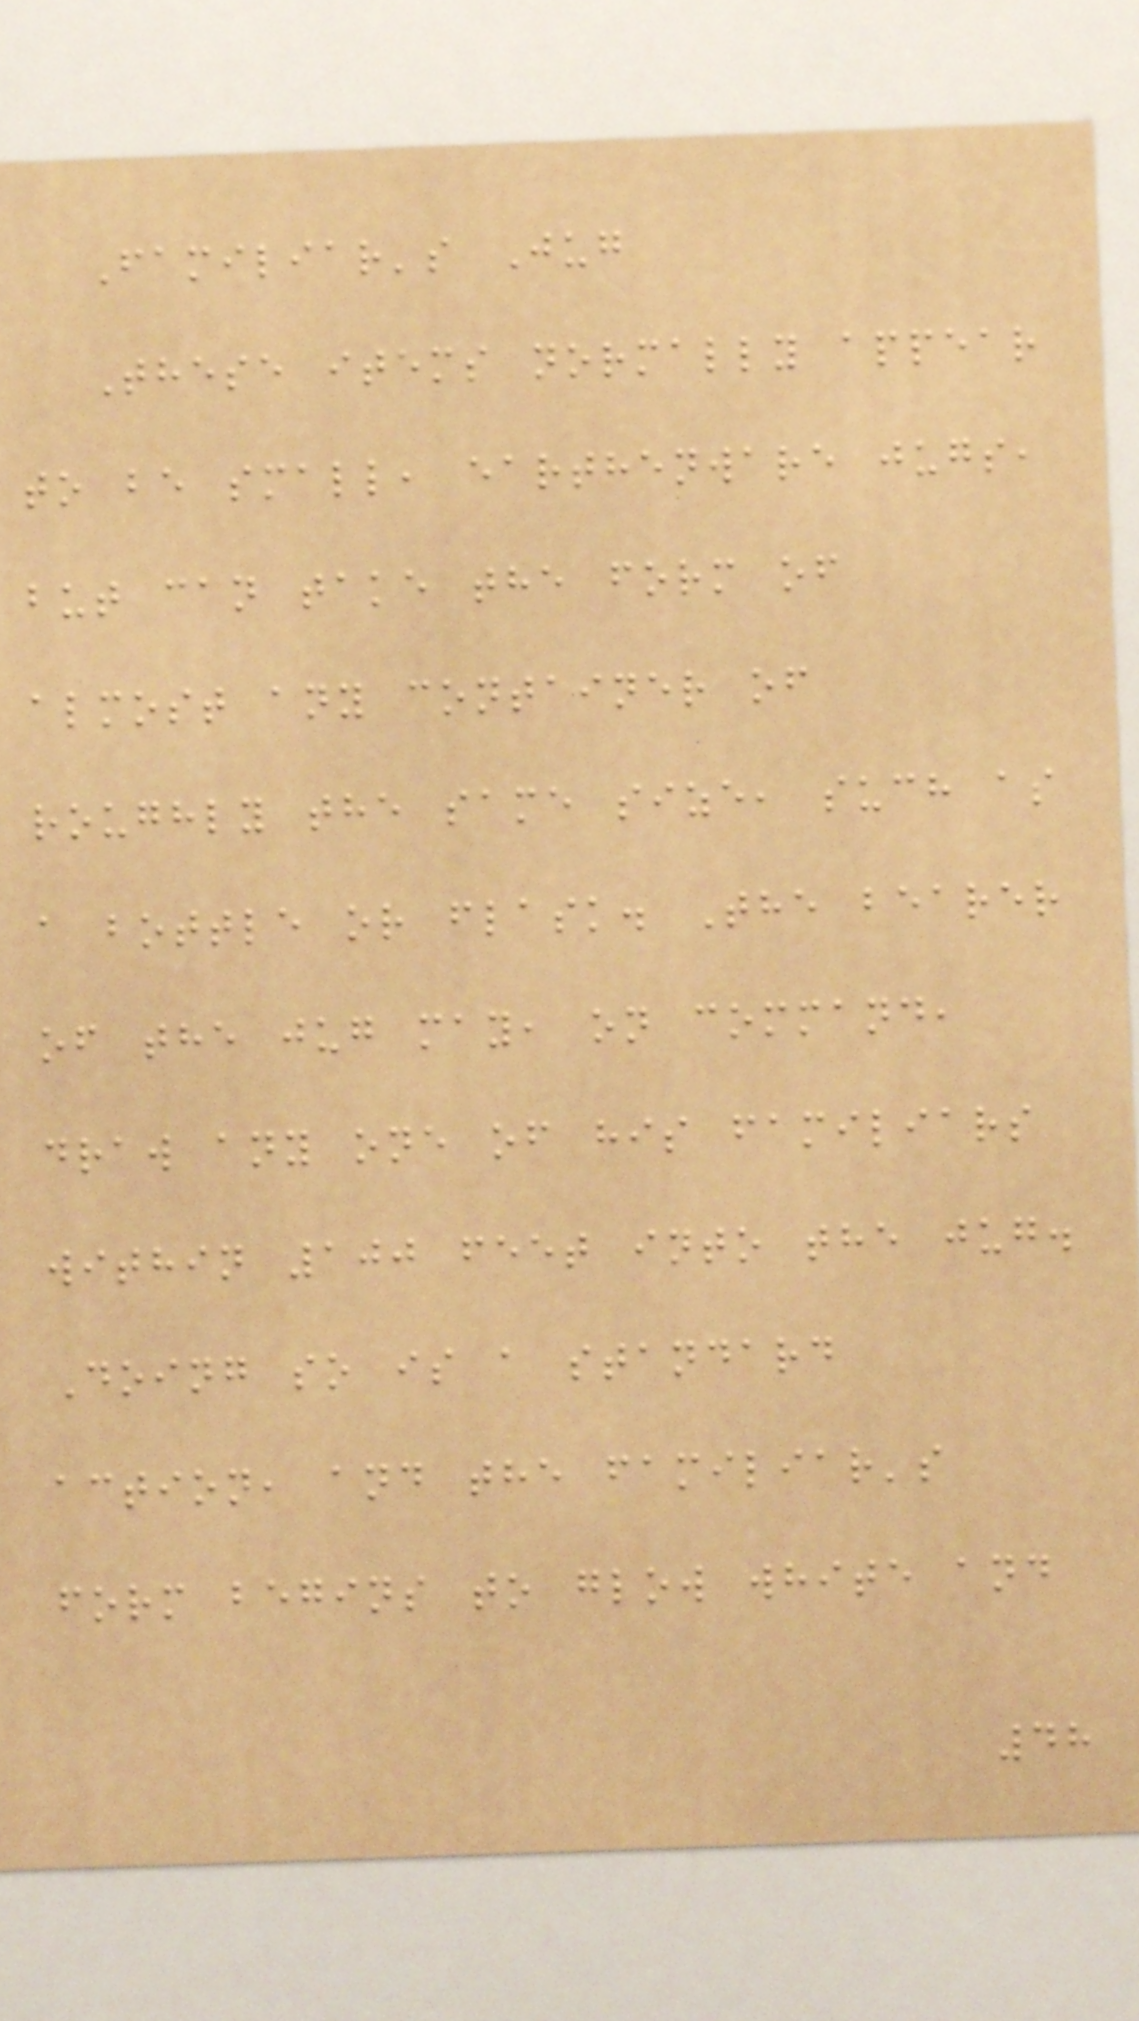Familiar's Jug
These items normally appear
to be small, earthenware jugs,
but can take the form of
almost any container of
roughly the same size, such as
a bottle or flask. The bearer
of the jug may, on command,
draw any one of his familiars
within 100 feet into the jug.
Doing so is a standard
action, and the familiar's
form begins to glow white and
48
